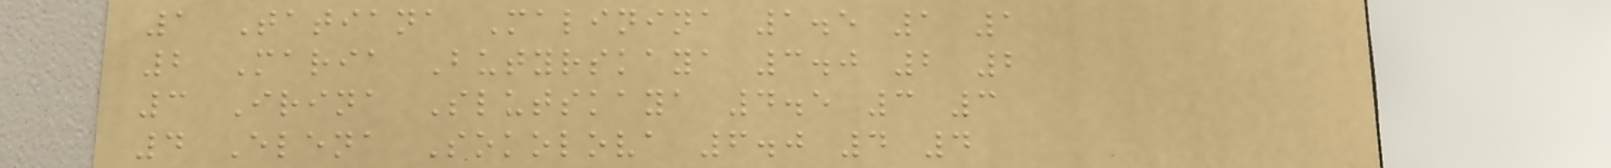1 Tatiana Malinina 1.5 1 1
2 Maria Butyrskaya 3.0 2 2
3 Irina Slutskaya 4.5 3 3
4 Elena Sokolova 6.0 4 4
